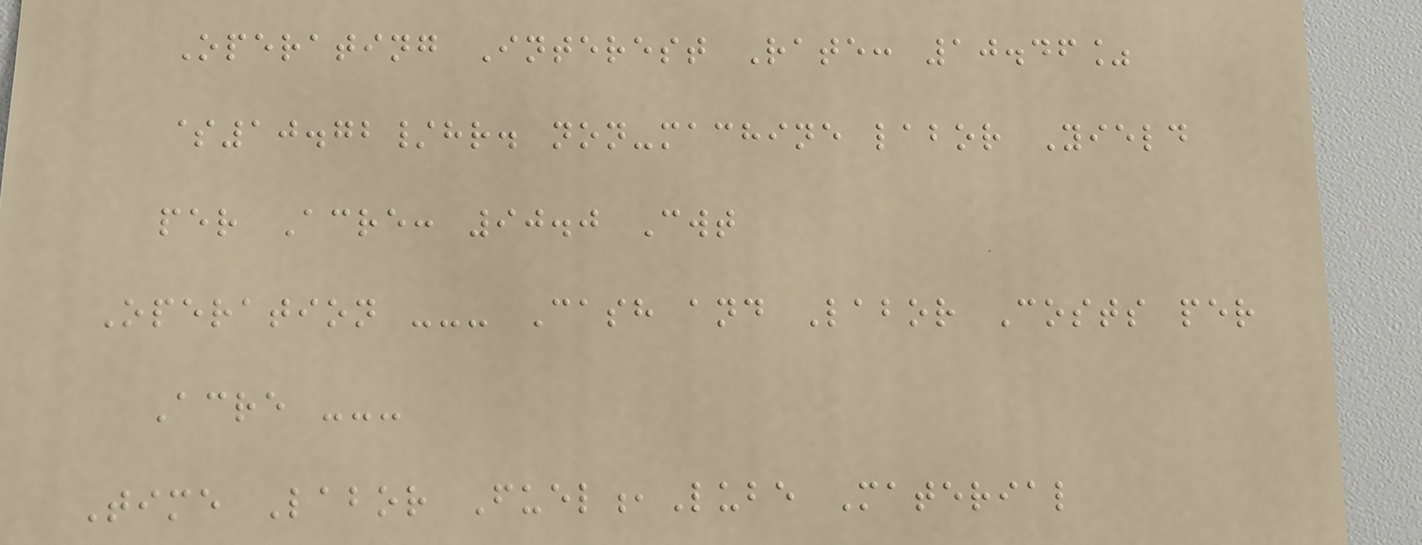Operating Interest Rate: 10.46%
$10.72/hr. non-machine labor Yield
per Acre: 90.0 Cwt
Operation --- Cash and Labor Costs per
Acre ---
Time Labor Fuel,Lube Material
